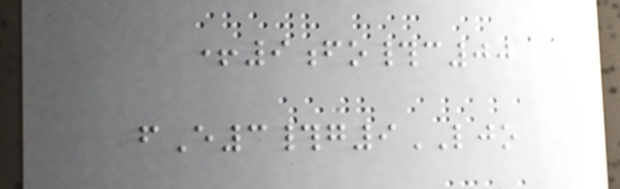+9fo#c00
fE3#g9LJO
